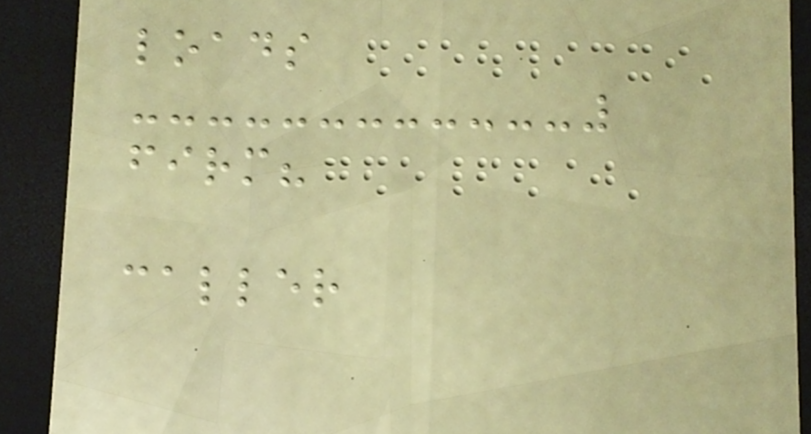loads
firm?
caller
